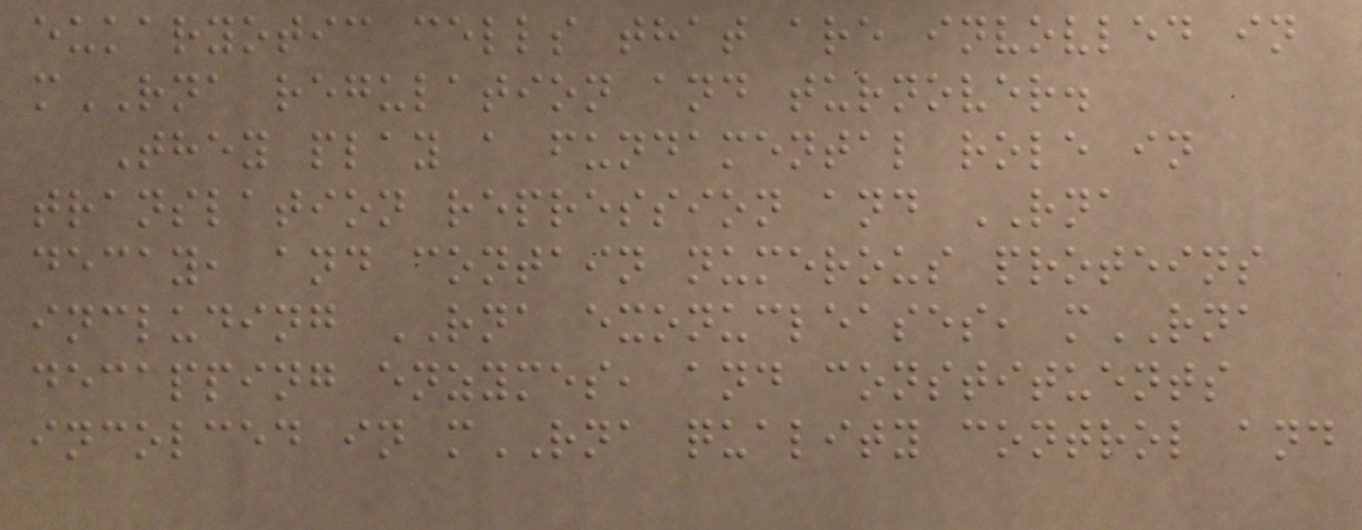eukaryotic cells that are invovled in
mRNA regulation and turnover.
They play a fundamental role in
translation repression and RNA
decay, and contain numerous proteins
including RNA exonucleases, mRNA
decapping enzymes, and constituents
incolced in mRNA quality control and
